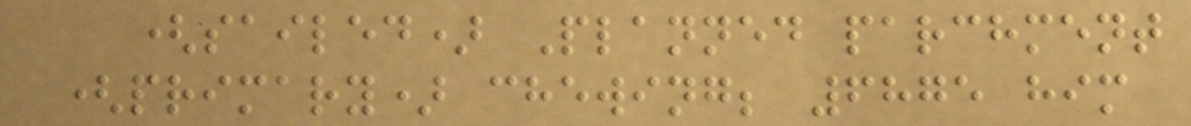(sailed) Planned parchment
(primary) chewing; 6875 him
